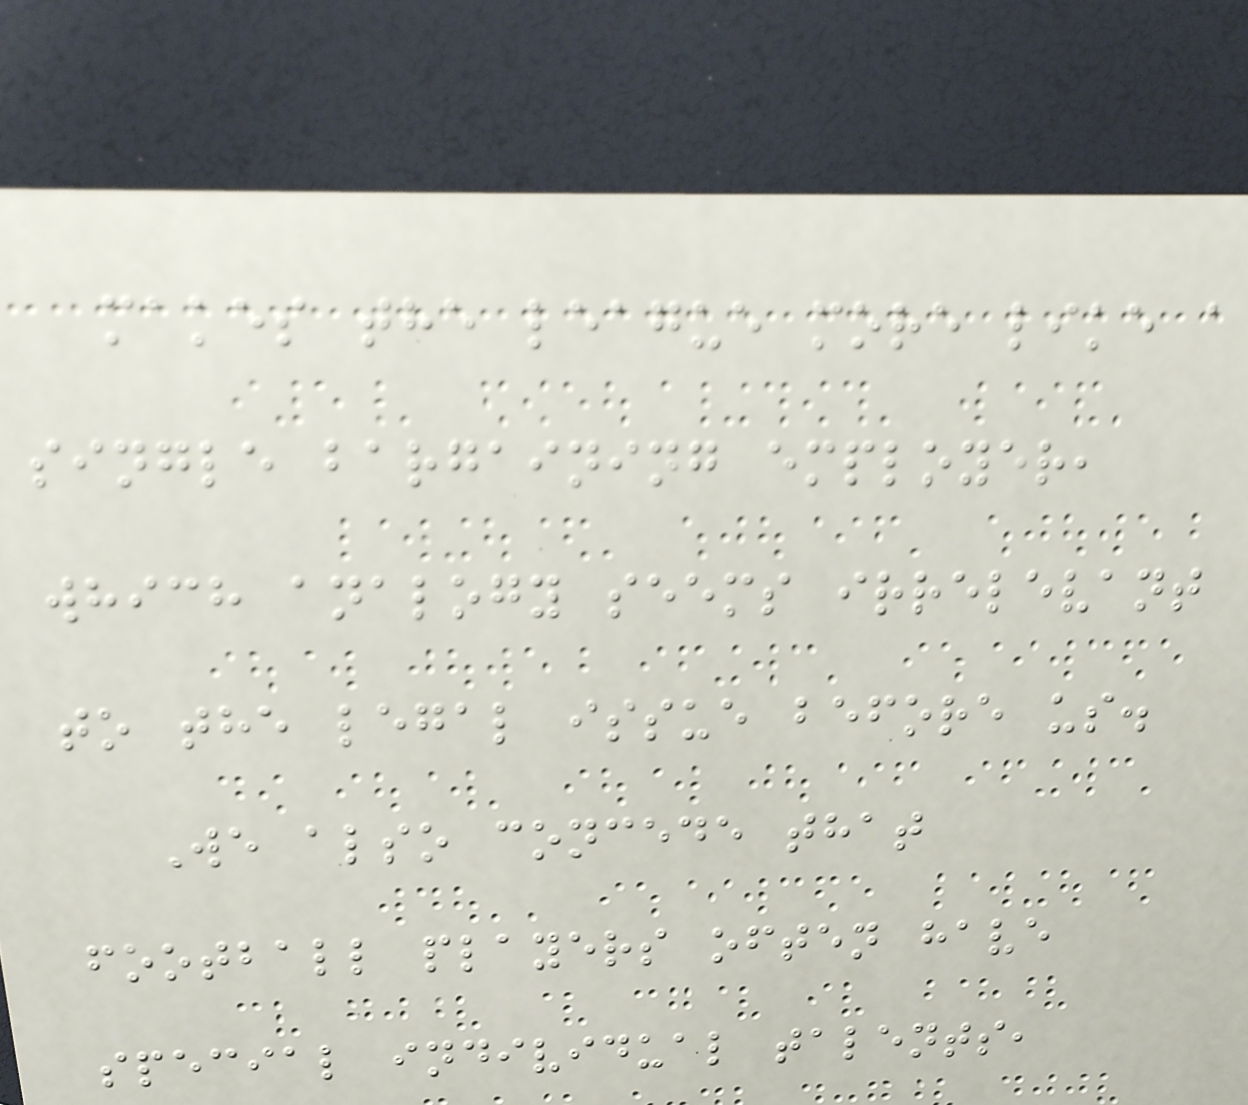makes the league more like a
single bargaining employer,
which analogy seems irrelevant
to the legal issue before us.
We also concede that
football players often have
special individual talents,
